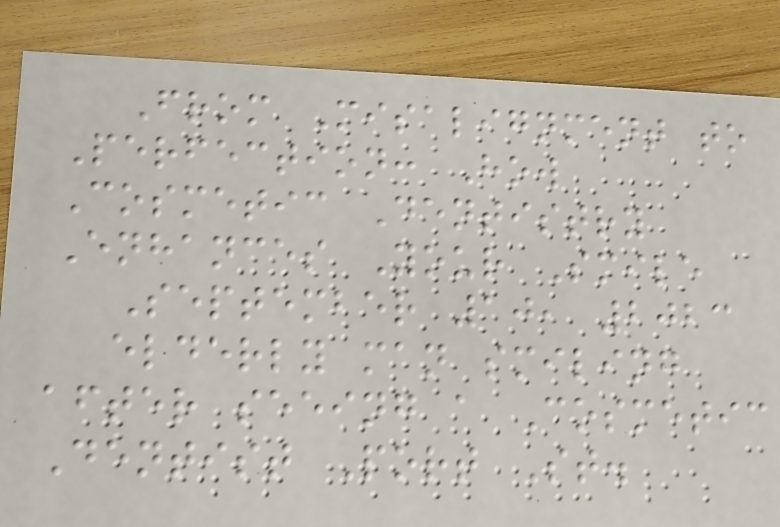From Misalignment to
Perfection: How
Cosmetic Dentistry
Enhances Your Smile
September 10, 2023
elderly man smiling
after seeing a Cosmetic
Dentist Port St.
